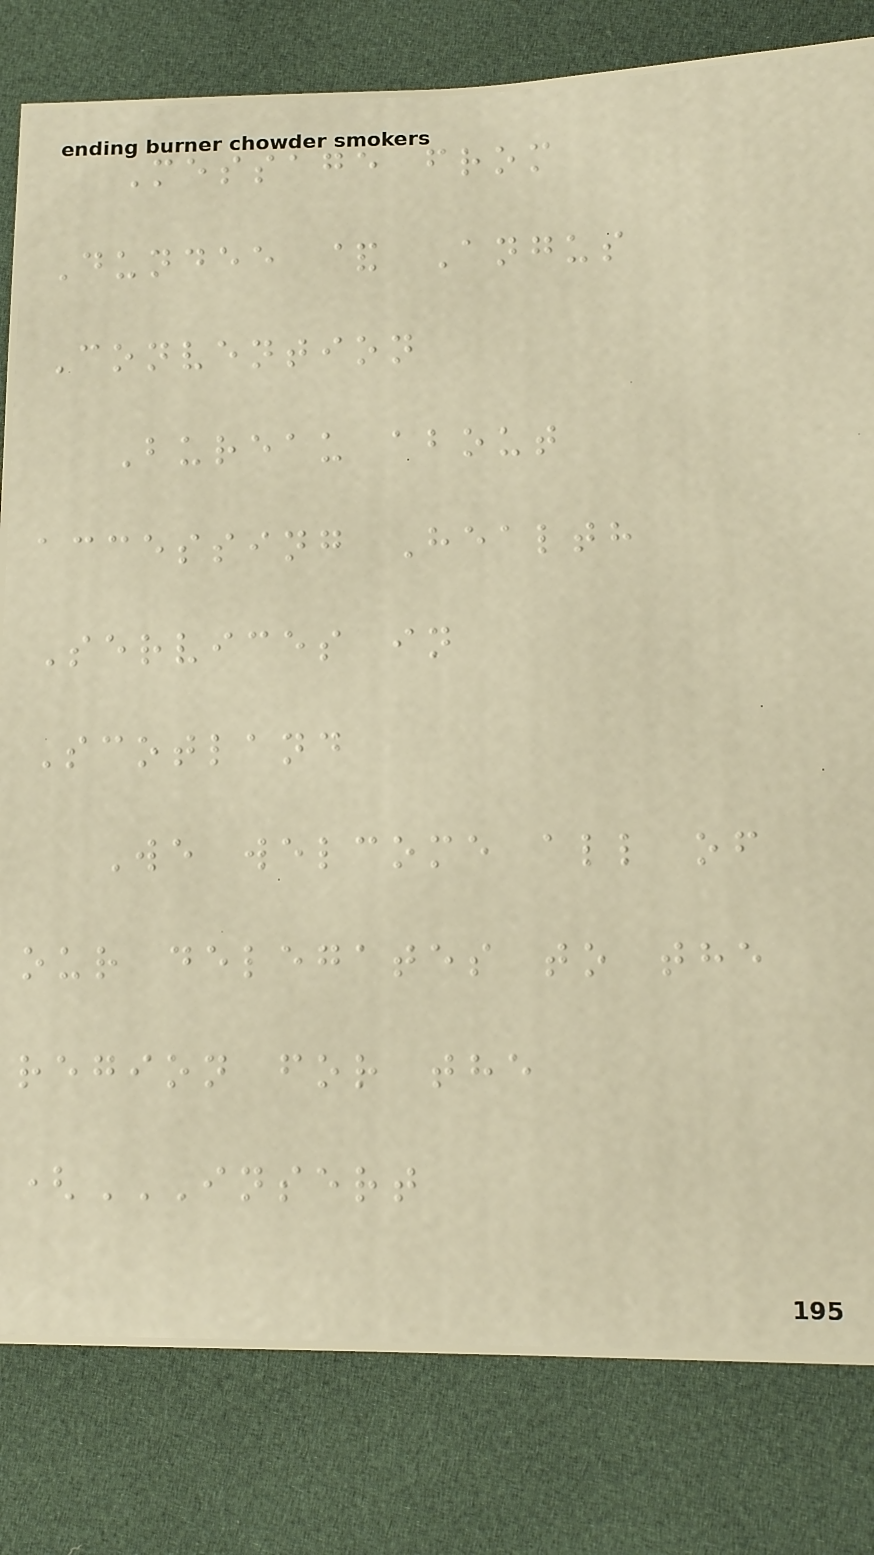Message from
Dundee & Angus
Convention
Bureau about
accessing Health
Services in
Scotland
We welcome all of
our delegates to the
region for the
(INSERT
